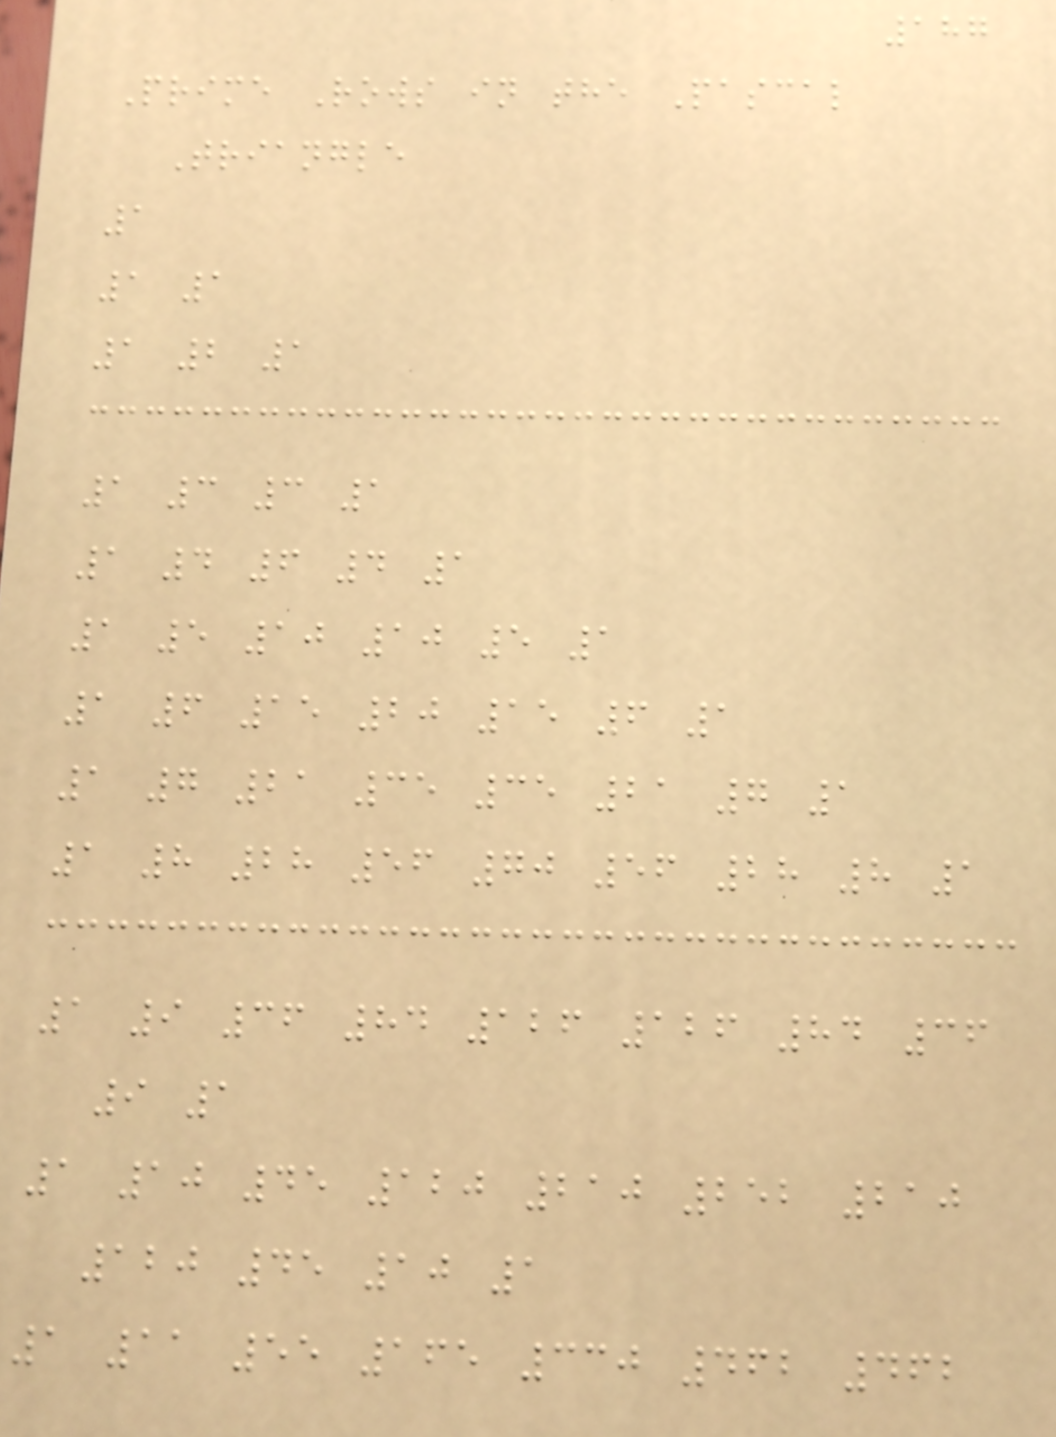187
Prime Rows in the Pascal
Triangle
1
1 1
1 2 1
1 3 3 1
1 4 6 4 1
1 5 10 10 5 1
1 6 15 20 15 6 1
1 7 21 35 35 21 7 1
1 8 28 56 70 56 28 8 1
1 9 36 84 126 126 84 36
9 1
1 10 45 120 210 252 210
120 45 10 1
1 11 55 165 330 462 462
